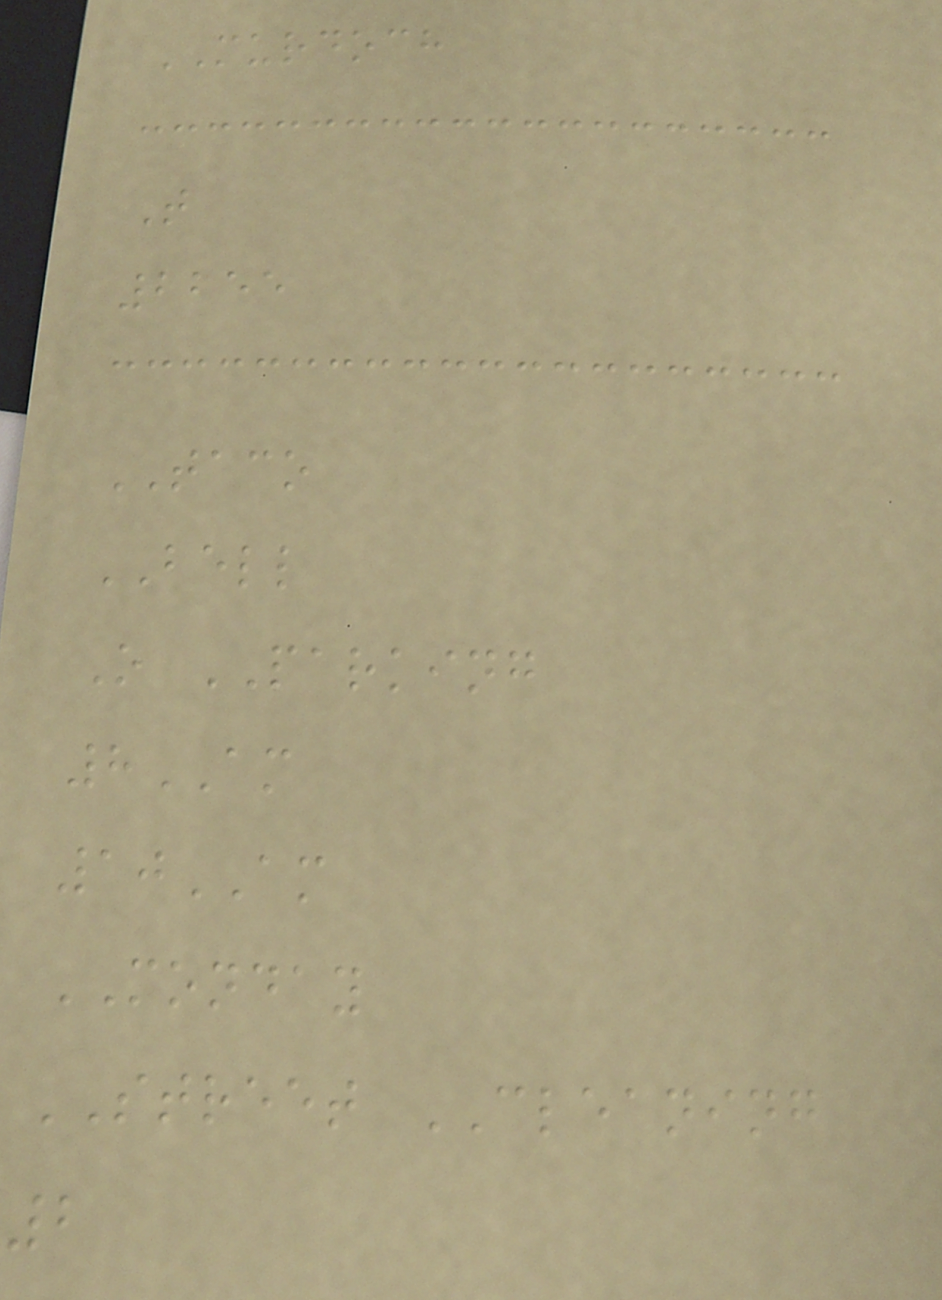MURDOCH
T
2255
TACO
BELL
O PARKING
8AM
10AM
MONDAY
STREET CLEANING
2
